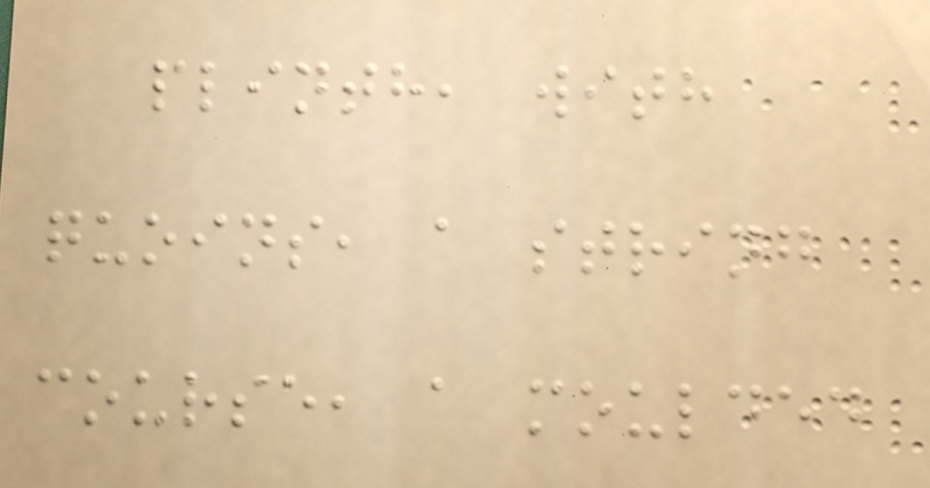plinth, with
quoins, a string
course, a moulded
